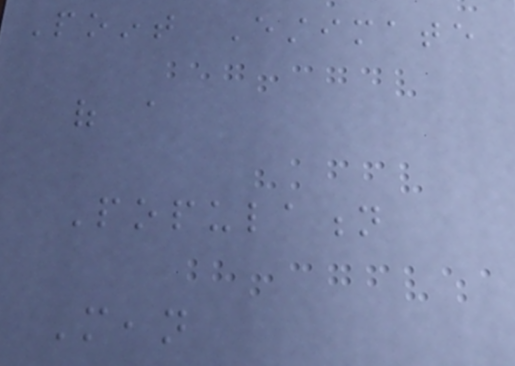Point Estimate
of a
Population
Mean
